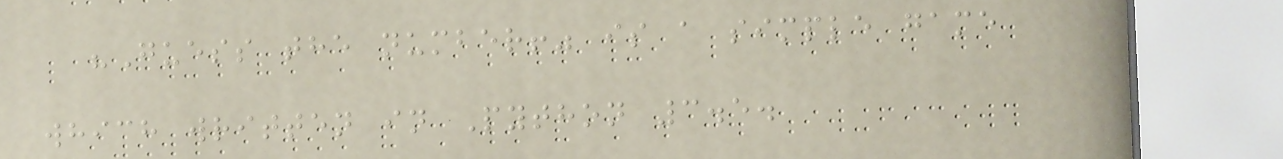"Guess the number!" is a simple game
which written in Python 3.5.
